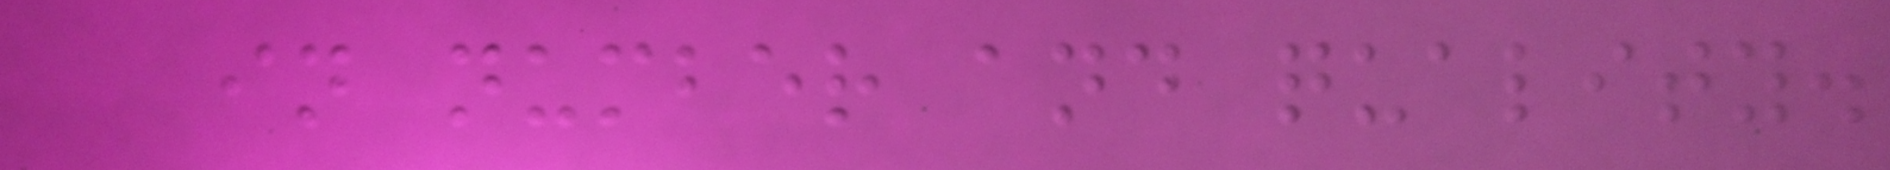in number and quality.
